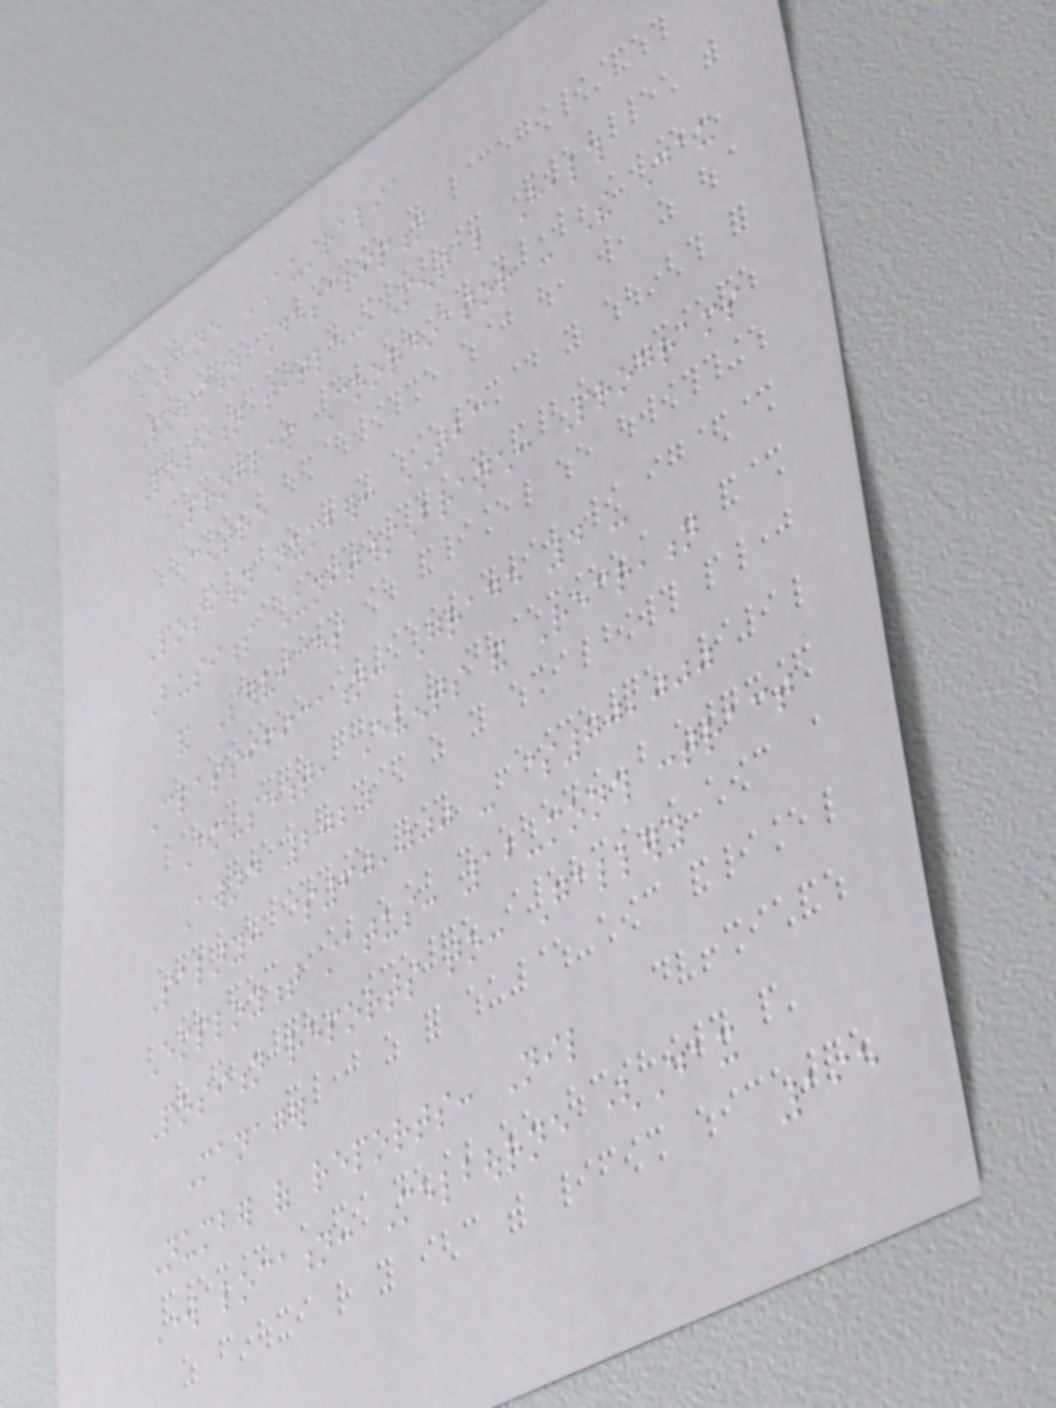SANE AUSTRALIA
Position Description
Position title: Mental Health
Program Coordinator - The Dax
Centre
Position number: TBC
Business Unit/Branch: Programs
and Services
Classification: Grade 4 -
Amusement, Events and Recreation
Award 2020
Salary: $60,000 - $70,000
Employment status: 12-month contract
Position reports to: Gallery
Manager
Number of reports: Nil
Work location: Melbourne (Dax
195
